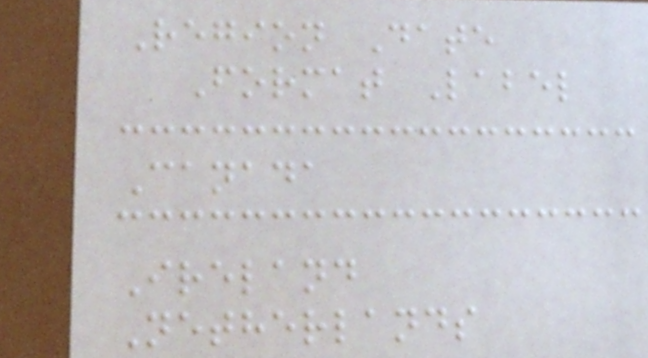Region Date
Format Label
Canada
Ireland
Netherlands
